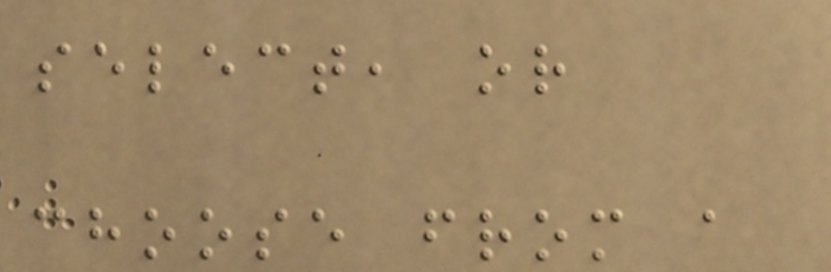select, or
choose from a
